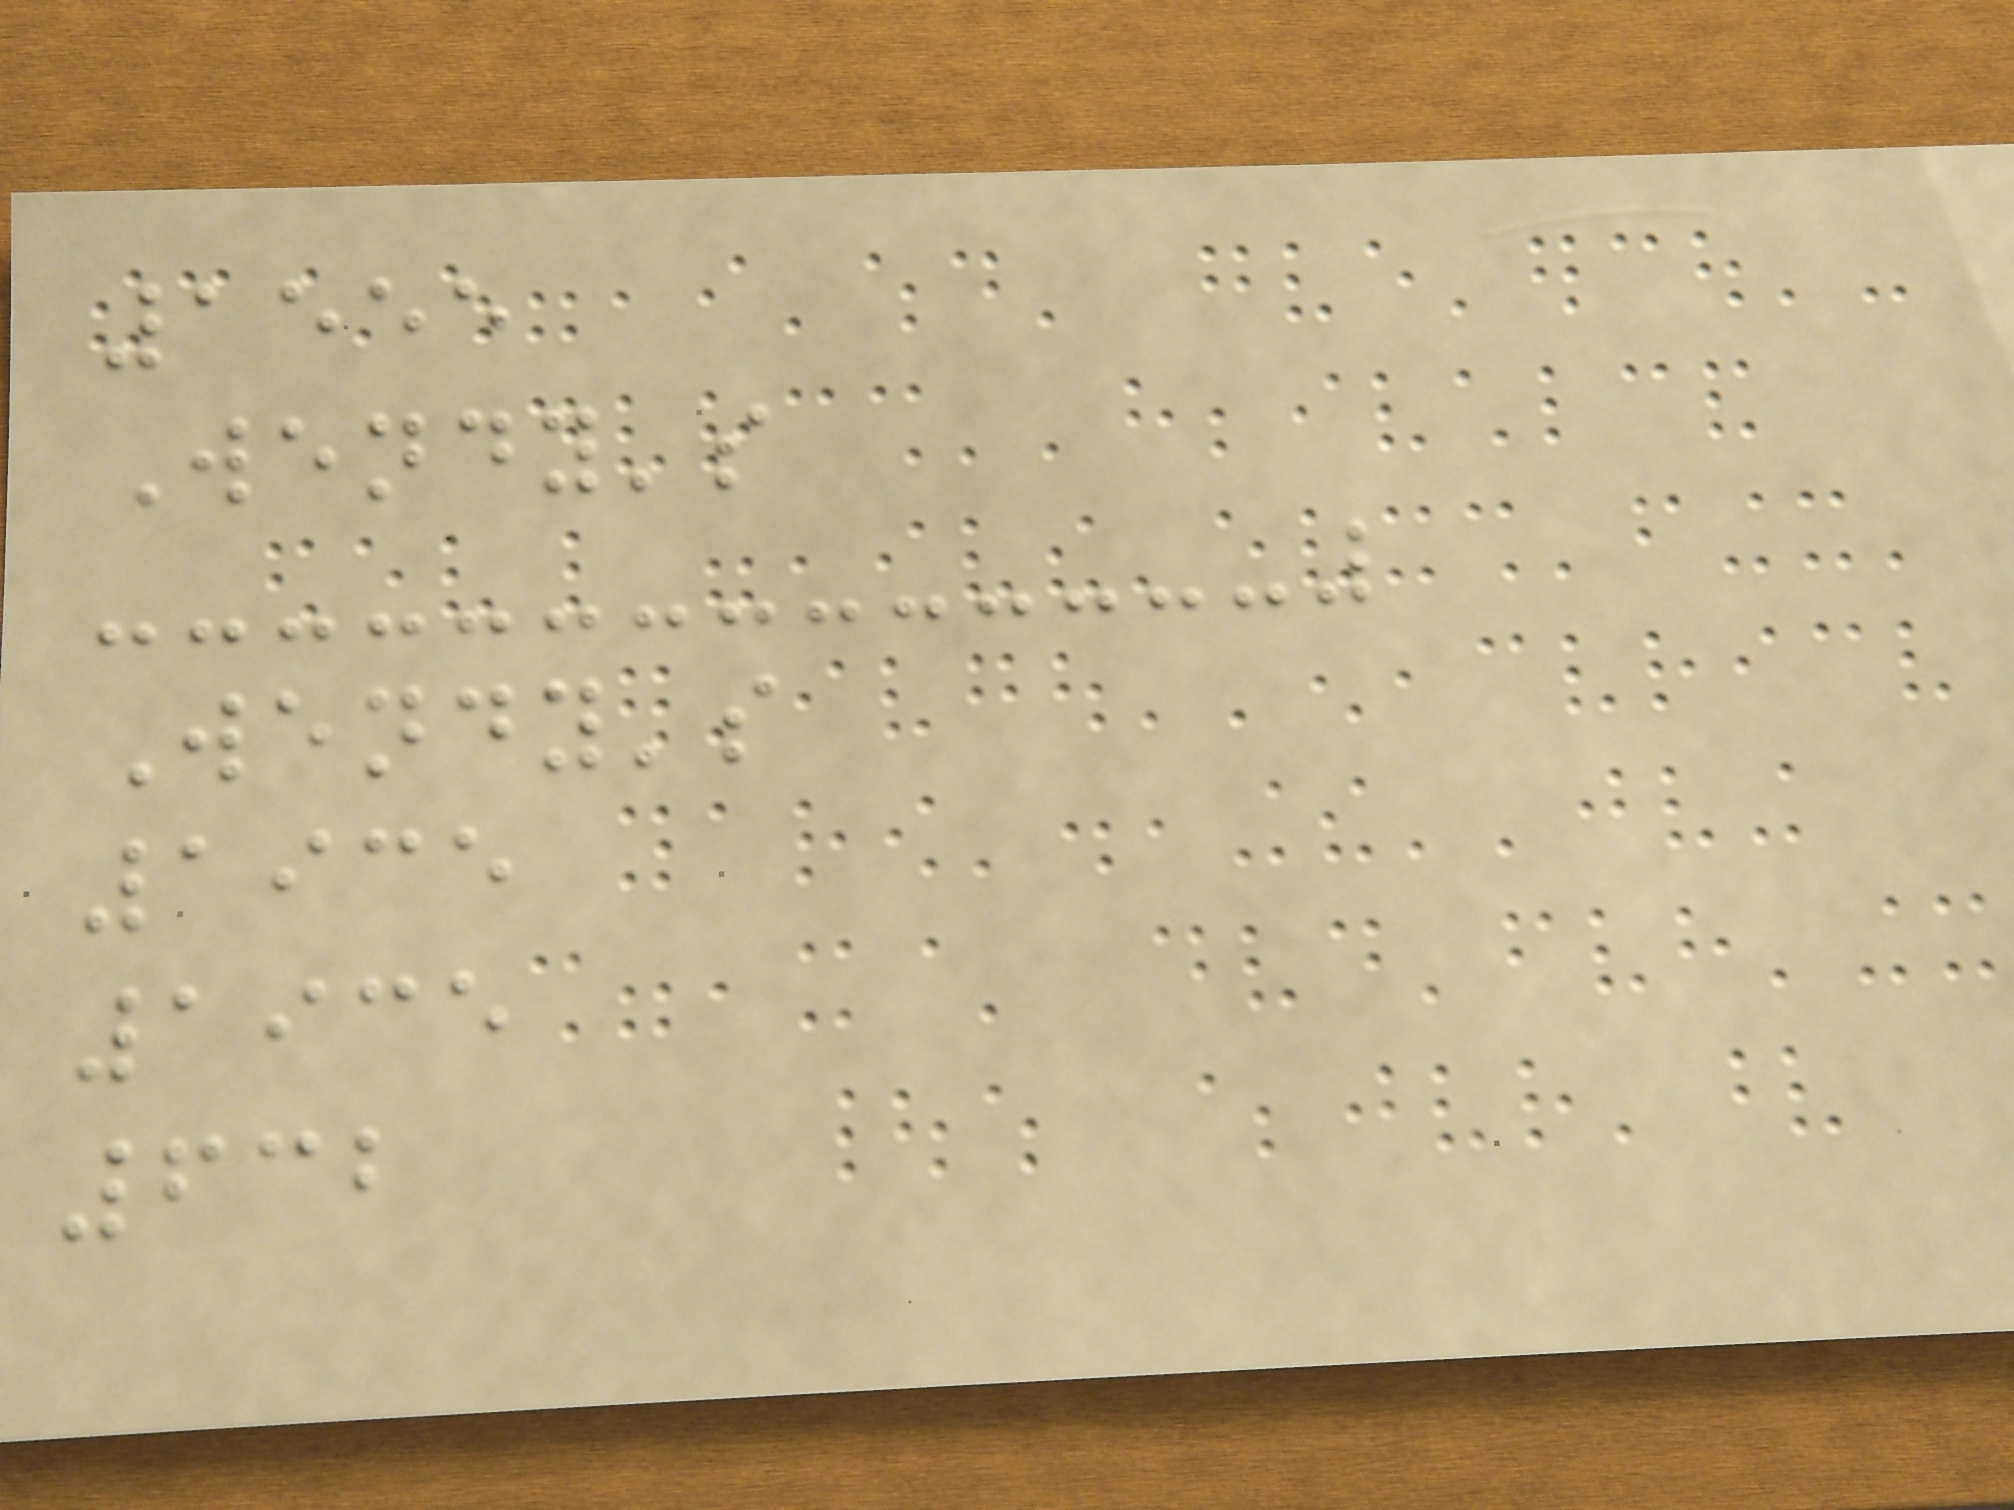1555
Wendy's
Wendy's
1935
1935
632
